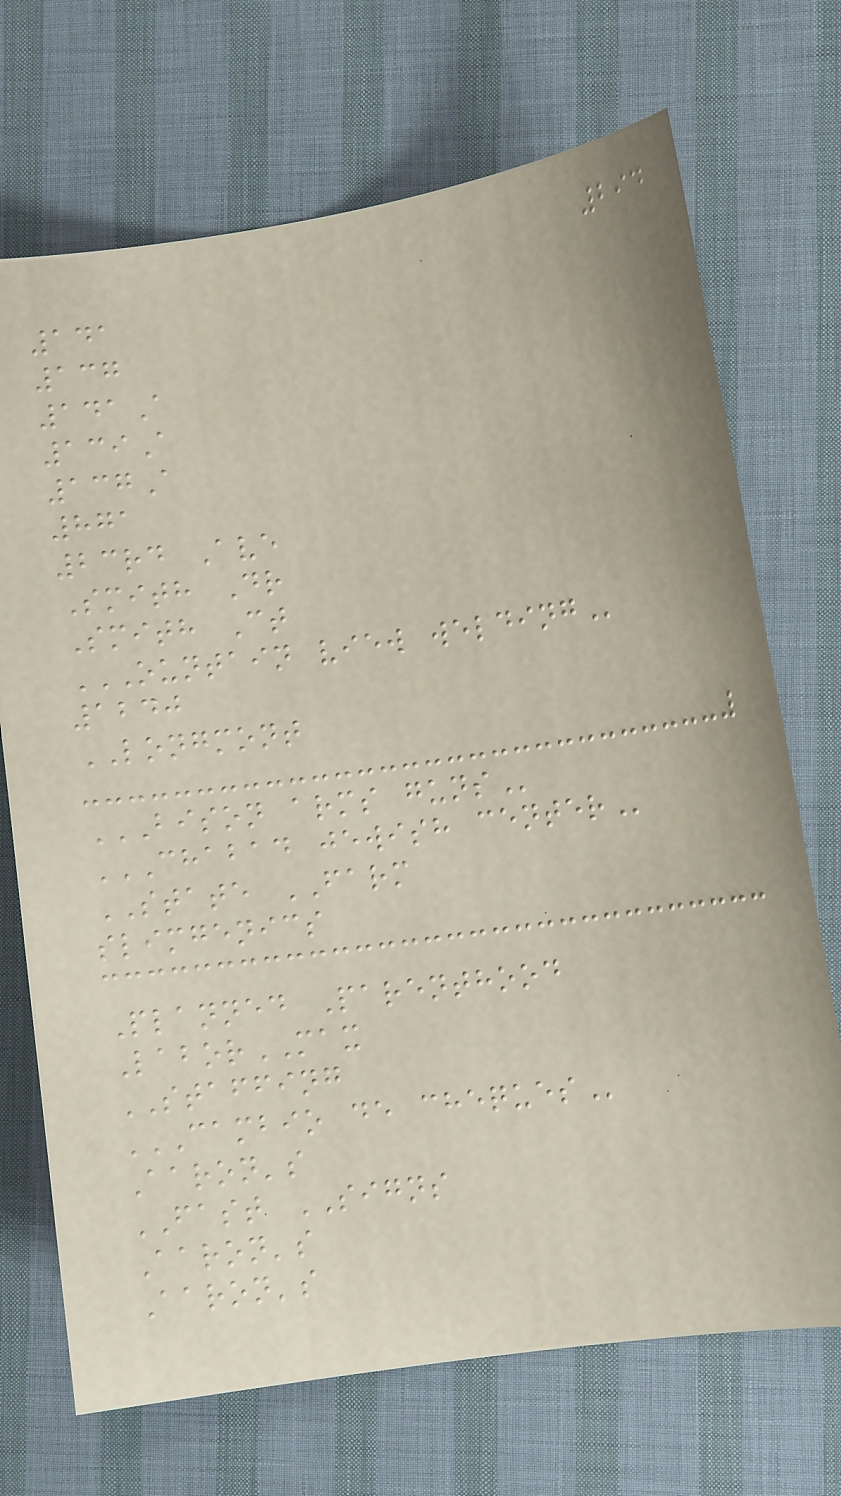294
141
137
141A
139A
137A
871
23rd Ave
Smith Dr
Smith Ct
OUNTAIN VIEW WELDING
1240
LONGMONT
BISON ARMS GUNS
CHABAD JEWISH CENTER
STATE FARM
slimgenics
Planned Parenthood
LaborMAX
STAFFING
CAMBIO DE CHEQUES
Aaron's
FAST SIGNS
Aaron's
Aaron's
